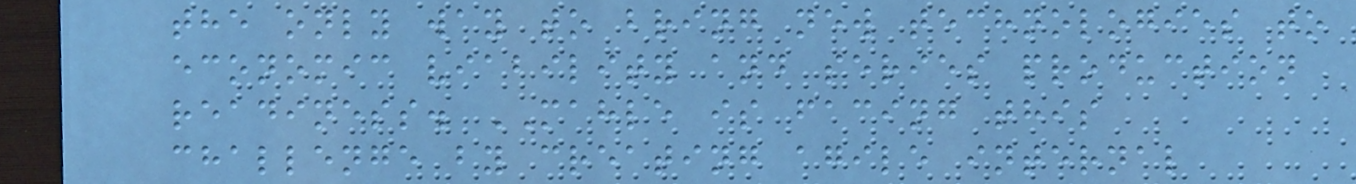the only way to bring new technologies to
economic viability and series production
readiness. MAHLE is facing this
challenge by creating agile internal
